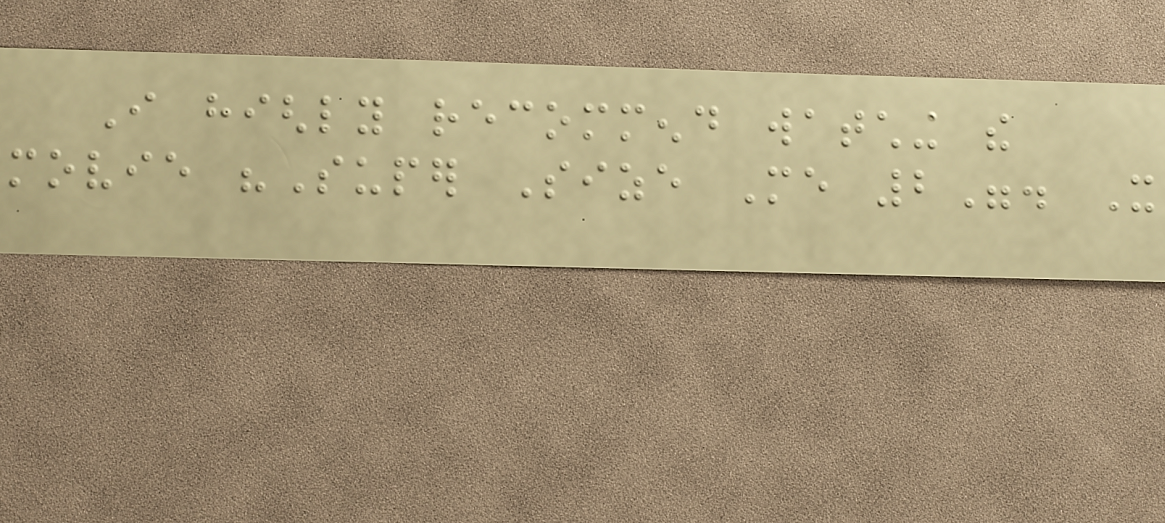I highly recommend watching the
movie "Super Size Me 2". It
